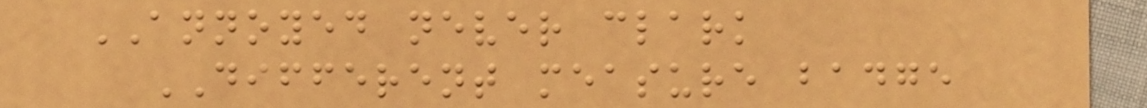ANNOYED never clark
DIFFERENT measure badge
